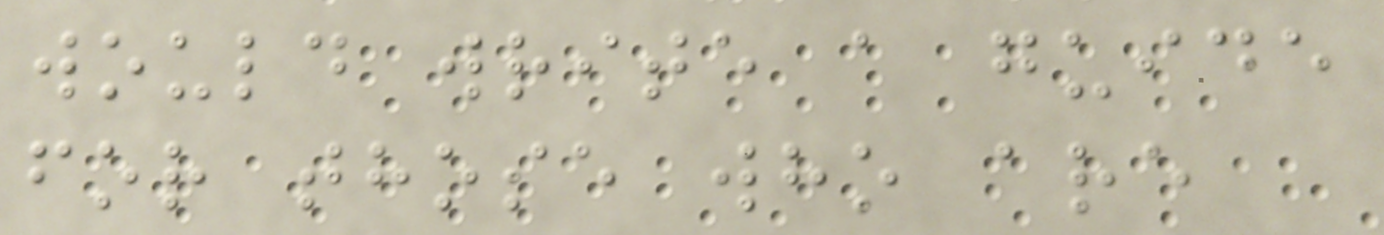would write a guide
for those who are
